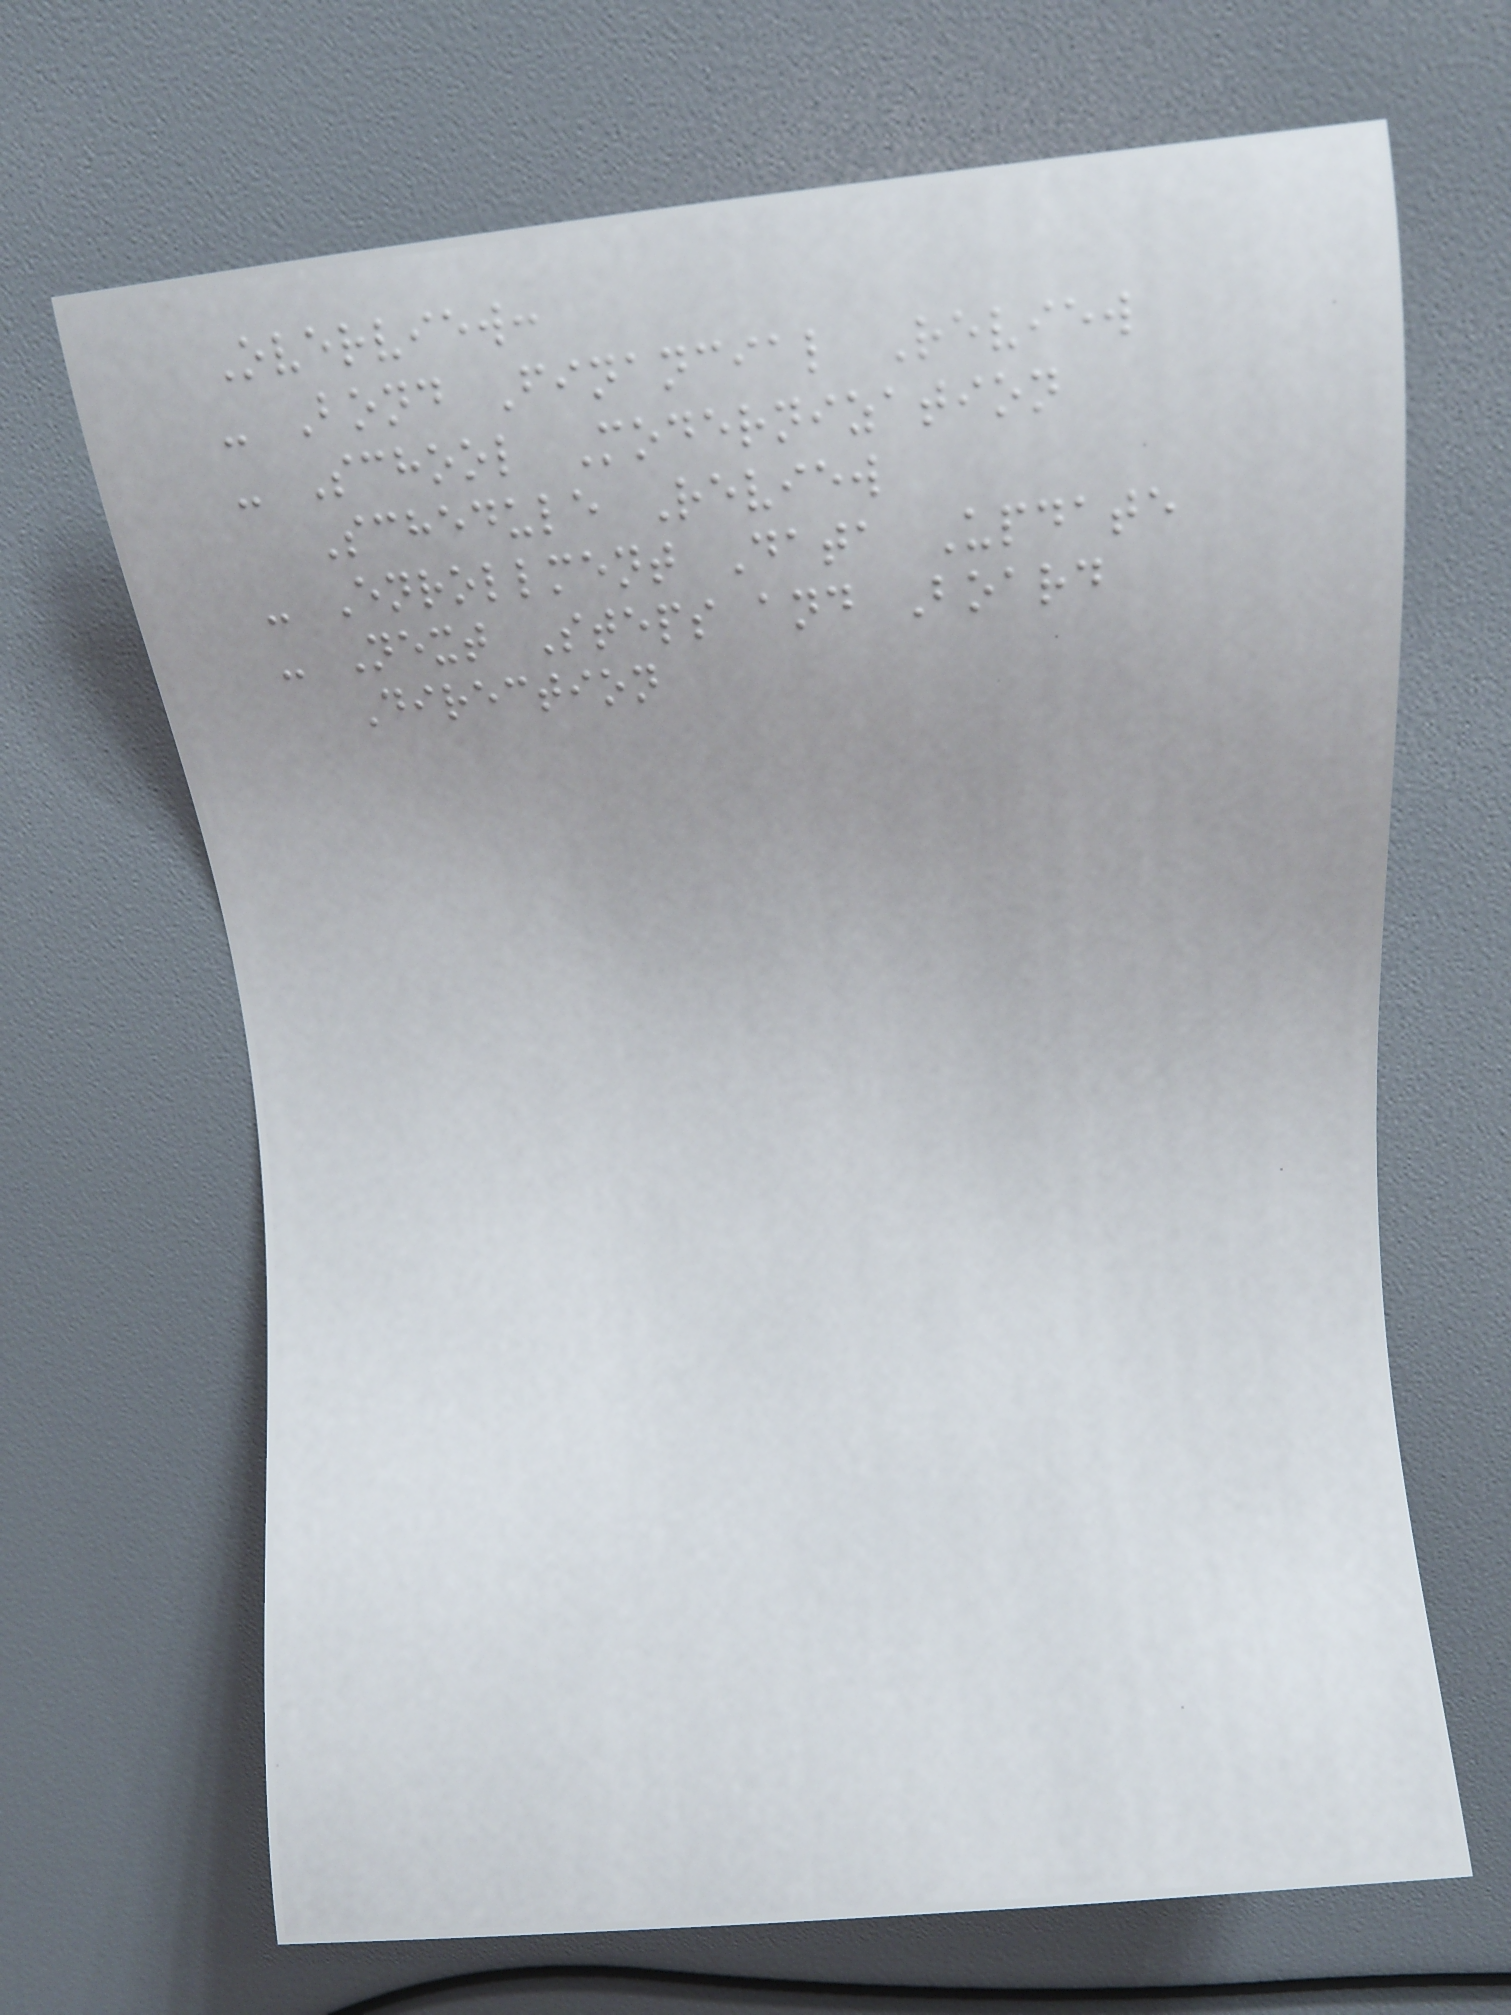Overview:
- Bond Financial Review
- School Modernization
Schedule Review
- Enrollment Data Update
- Next Steps and Board
Direction
